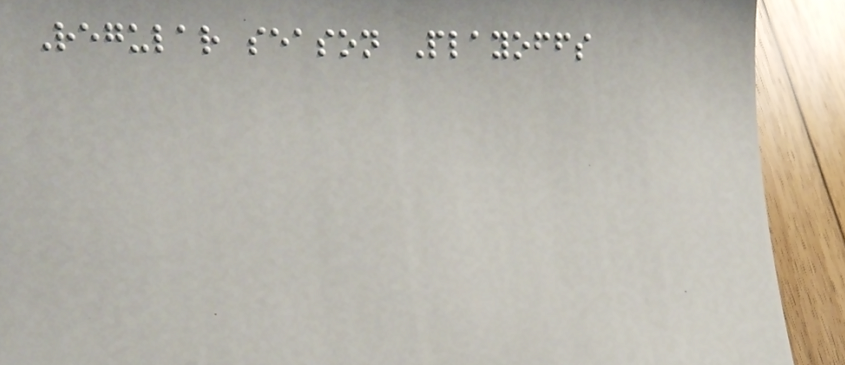Regular season Playoffs
